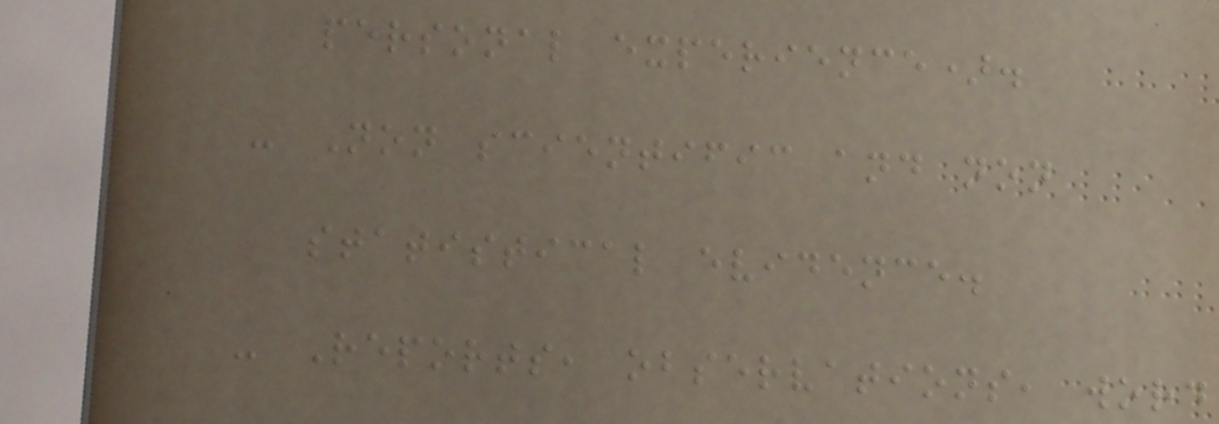personal experience).
- Non scientific and non
statistical evidence.
- Reports, observations, word
